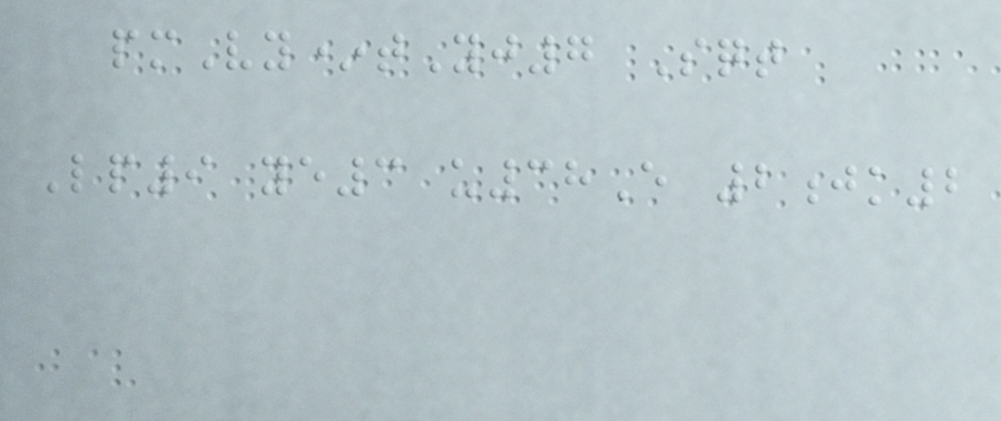pmVy*tYj7 Sqt
Lp9 ye3 u38E 2jk2
